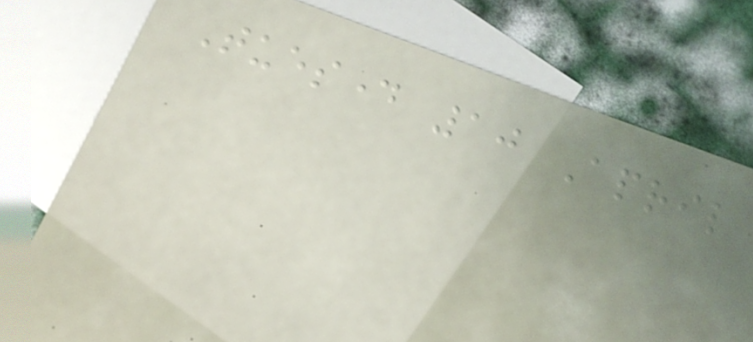Tuesday 10 April
